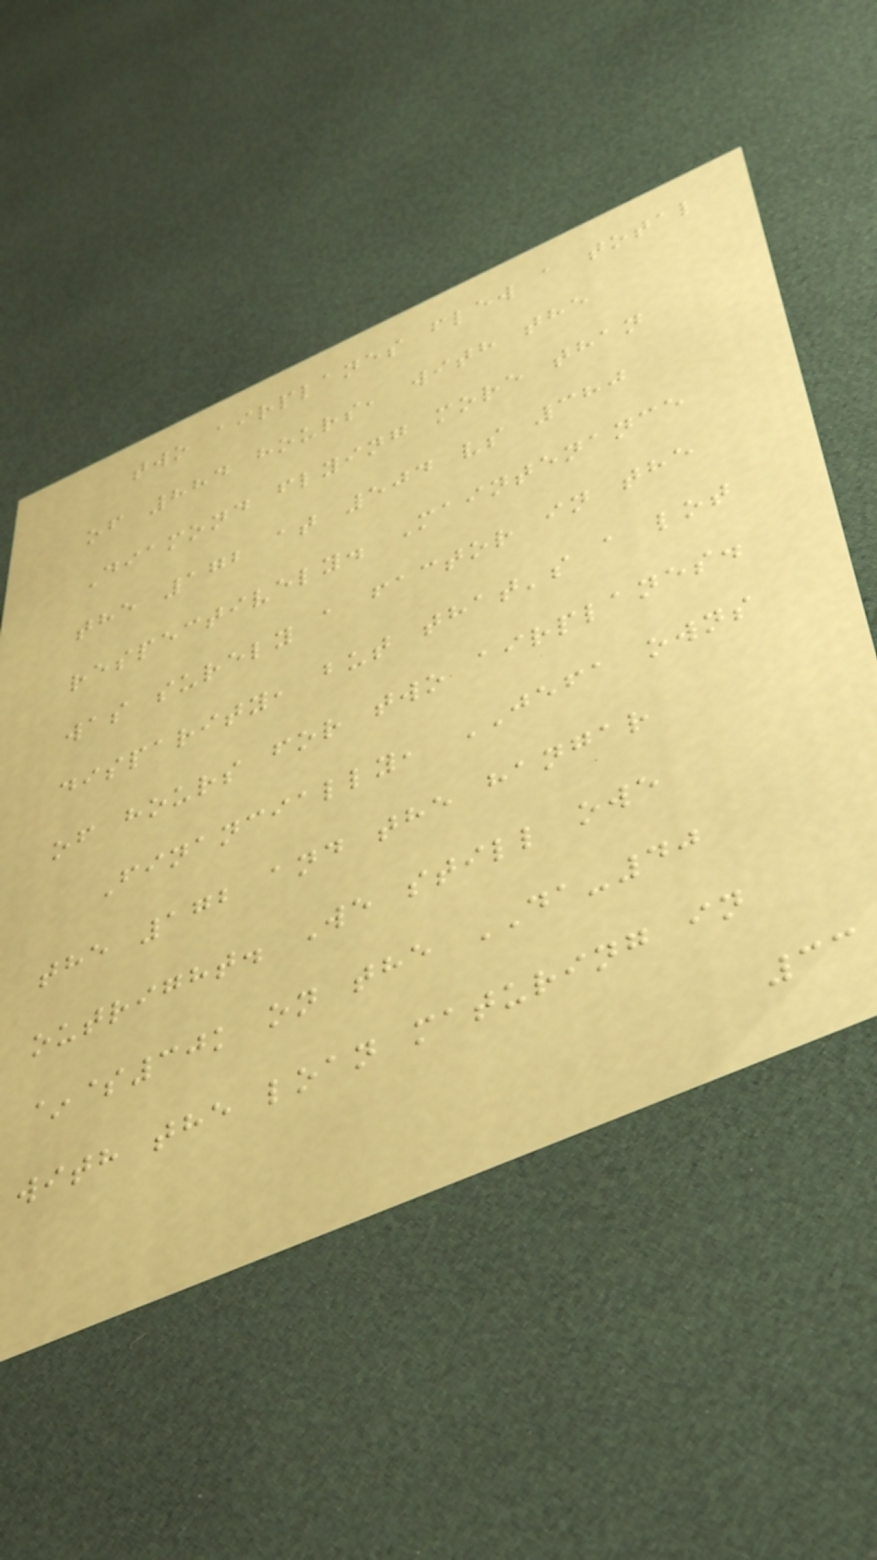two airplanes flew a total
of 884 hours, with the
Diamond flying more than
the 172 at 504 vs 380
respectively. Maintenance
was surely a factor in the
disparity, but that's a lot
of hours for two airplanes.
Financially, JEFA owns
the 172 and the hangar
outright. We still owe
~$30k on the DA-40
with the loan maturing in
33
